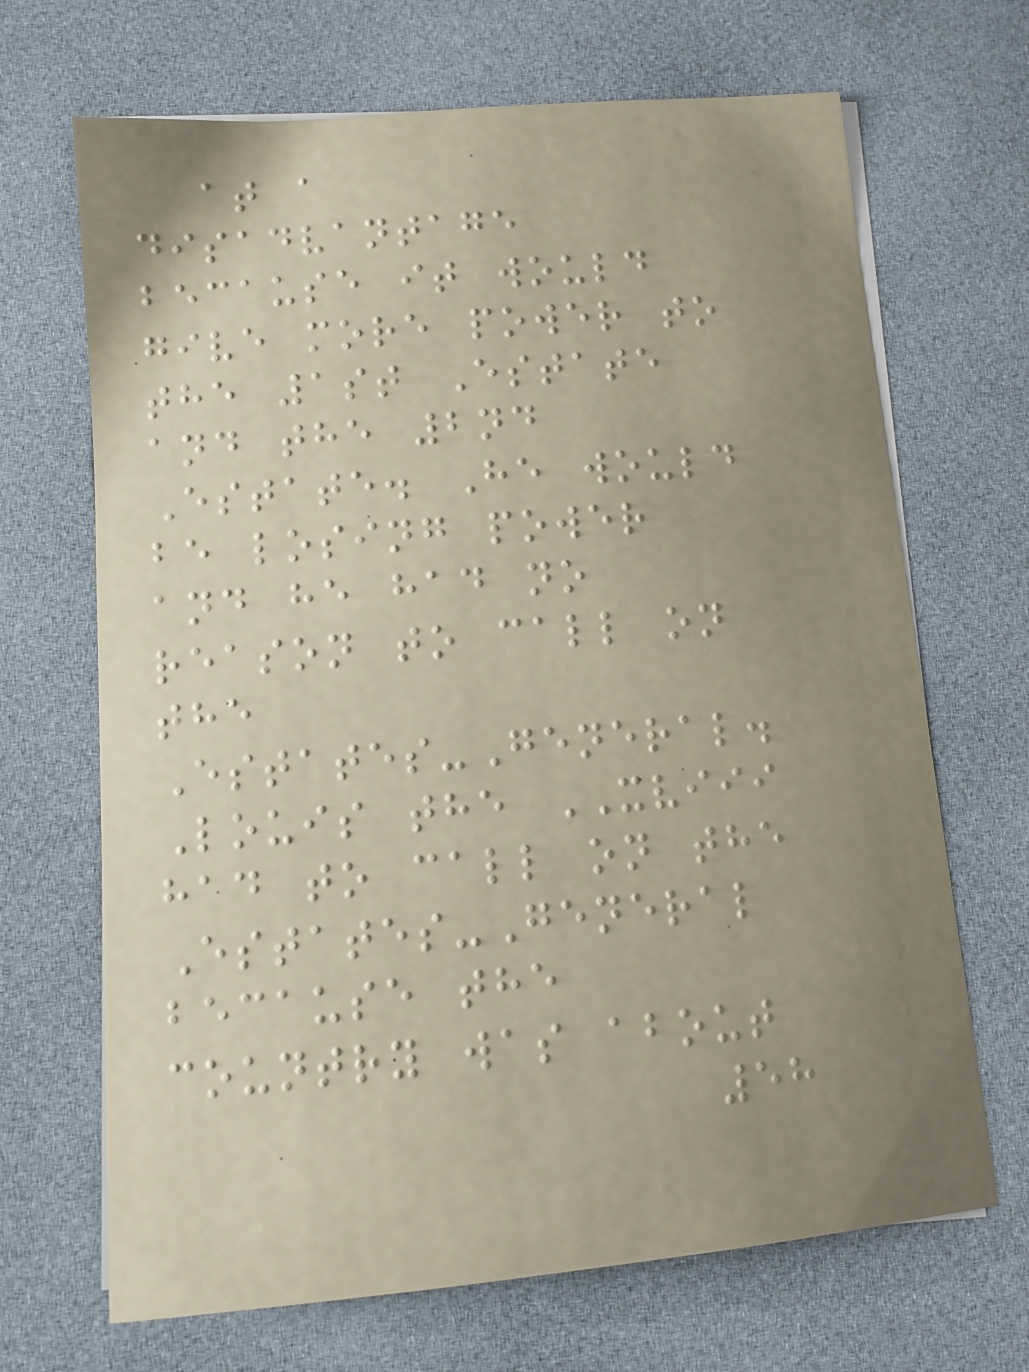at a
disadvantage
because it would
give more power to
the 1st Estate
and the 2nd
Estate. He would
be losing power
and he had no
reason to call on
the
Estates-General.
Louis the XVIII
had to call on the
Estates-General
because the
country was about
58
